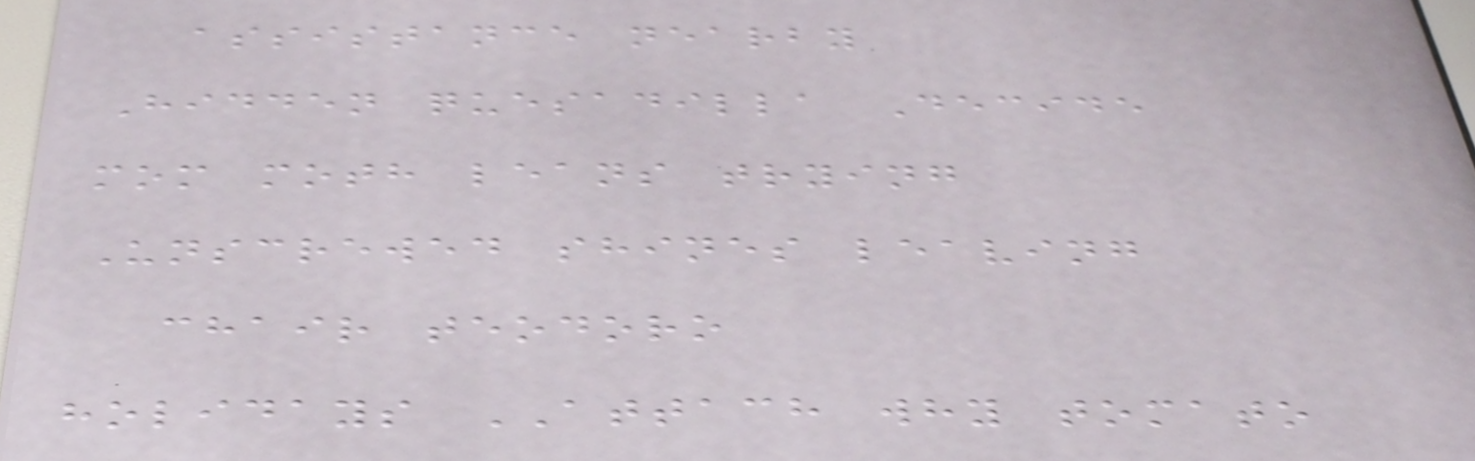assistance nearby
Hidden quesadilla Decide
mom moth leans trying
Unscrewed shines leaving
chair teodoro
holidays ATTACH why tomato
